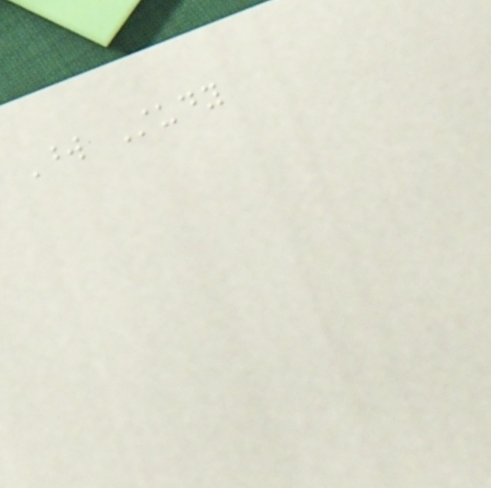Word Study
